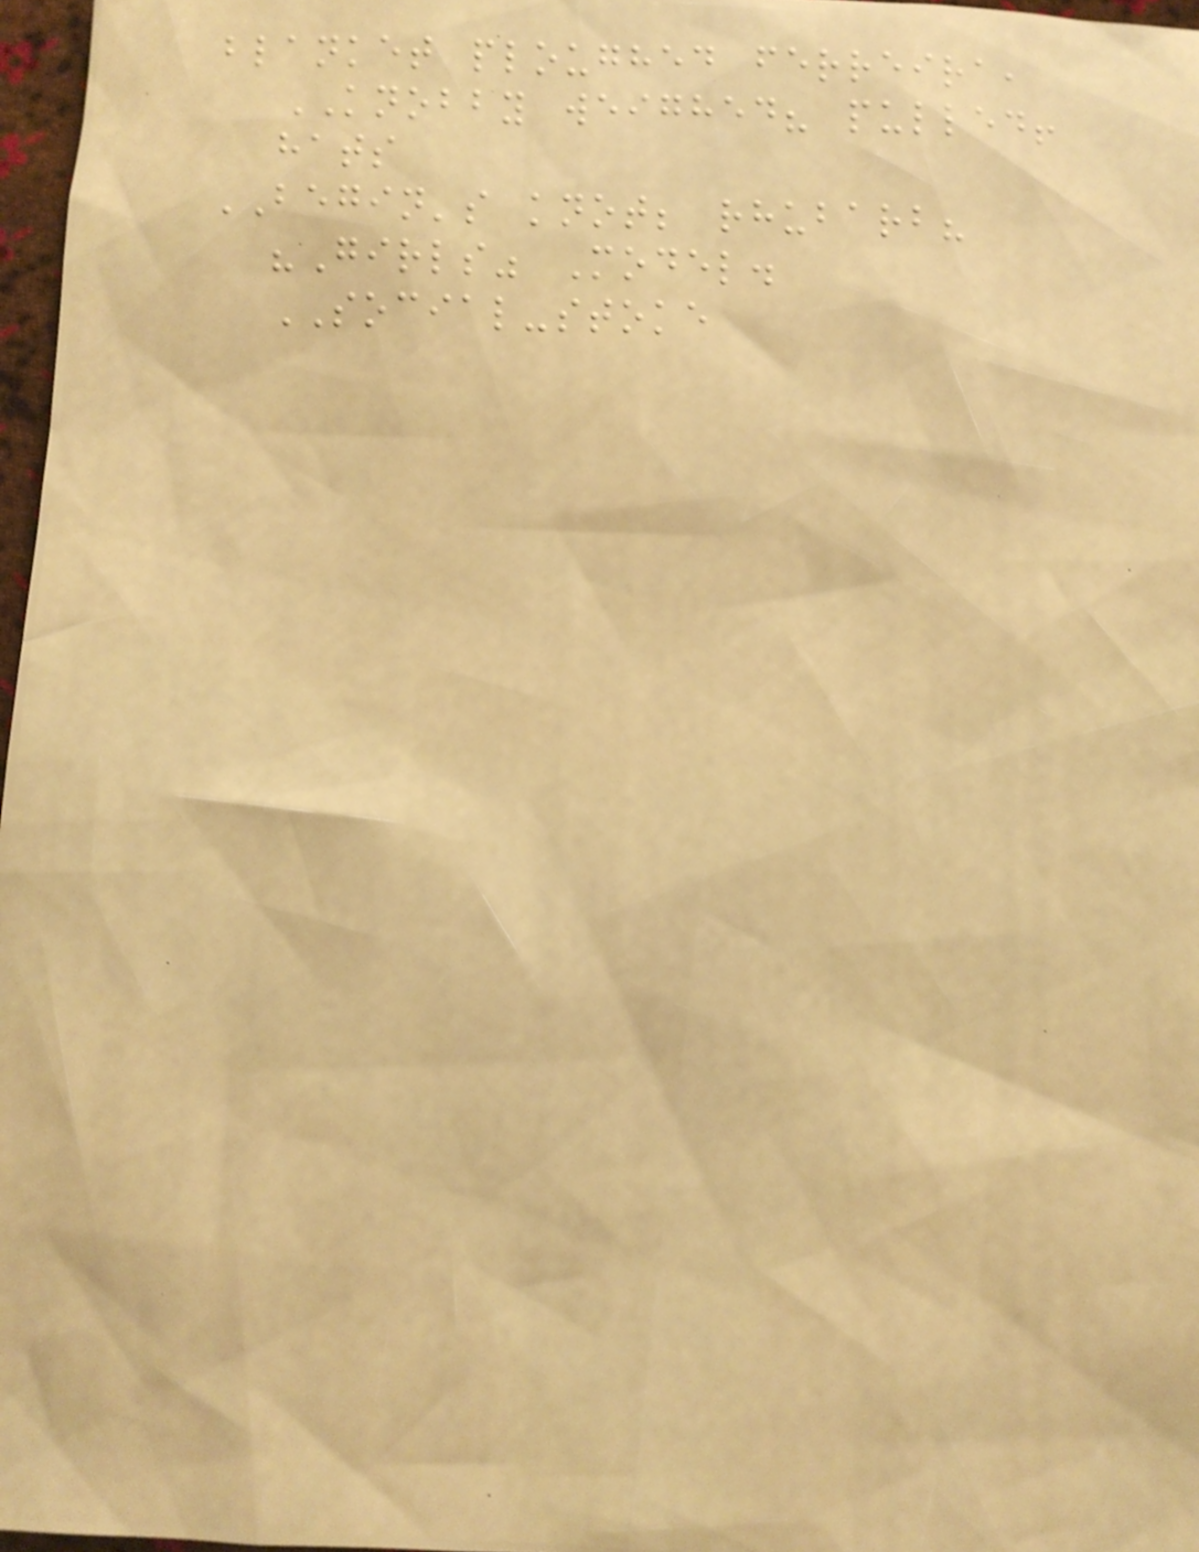blanket ploughed ferreira,
KNOBBY weighed? pulled!
hats
BEGIN's knot; rhubarb?
"Girls" Model.
SOCIAL-stoke
